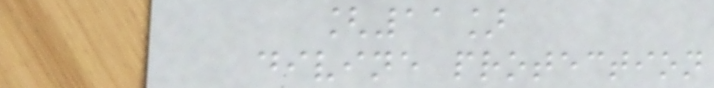[11]
divine protection
